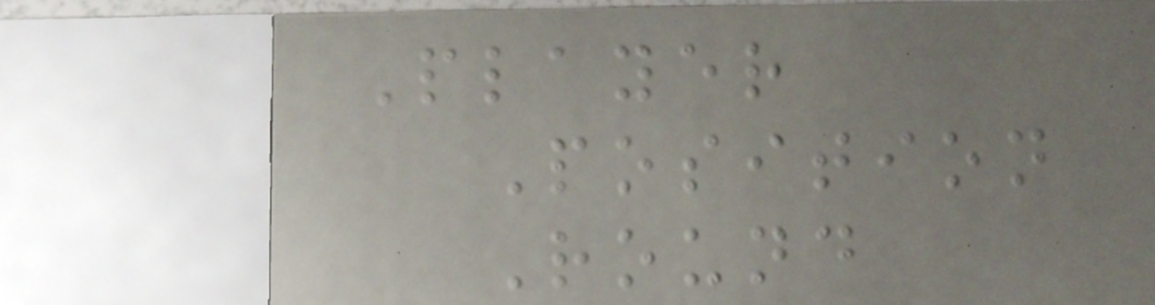Player
Position
Round
